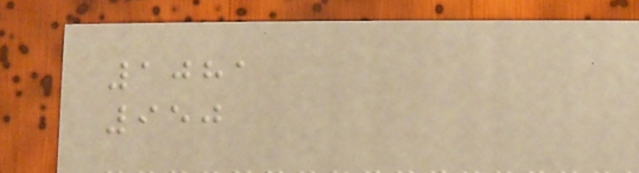1081
950
